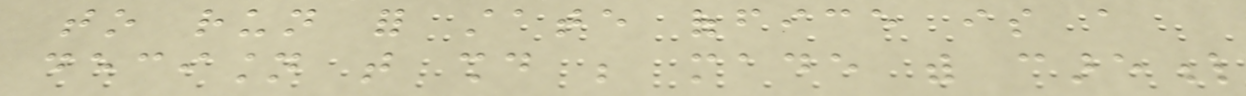to run for state office is a
decision that should be made with careful
